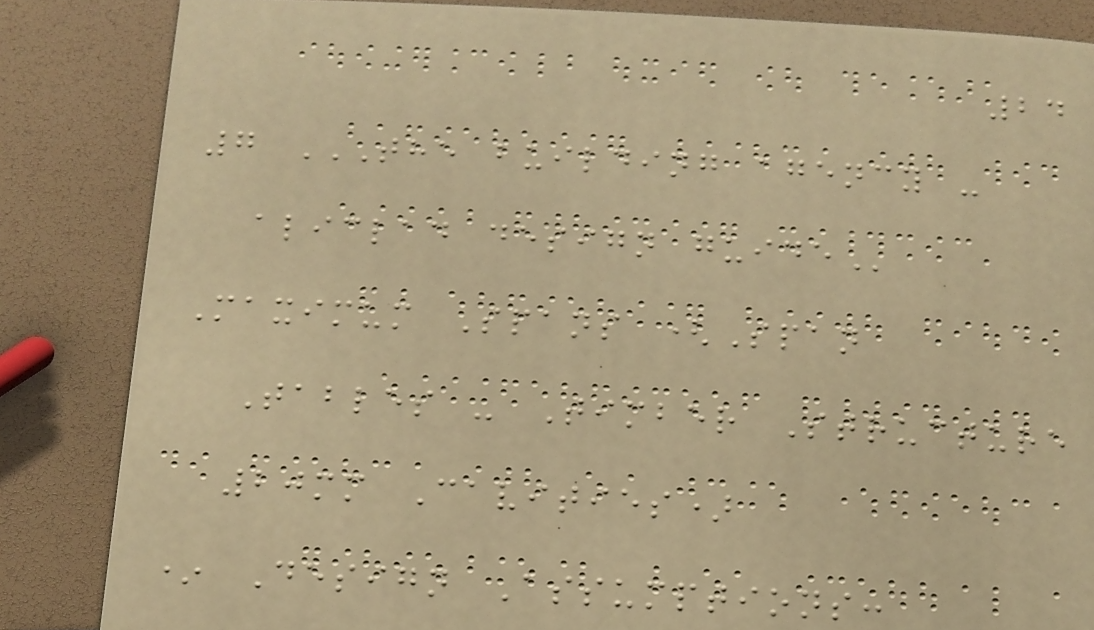24
7 THE BUILDING AGENCY -
ALICLAD DESIGN GUIDE
Maximum Spans (Span
Tables - Timber Structure
20mm Cavities)
* Design Assumptions:
